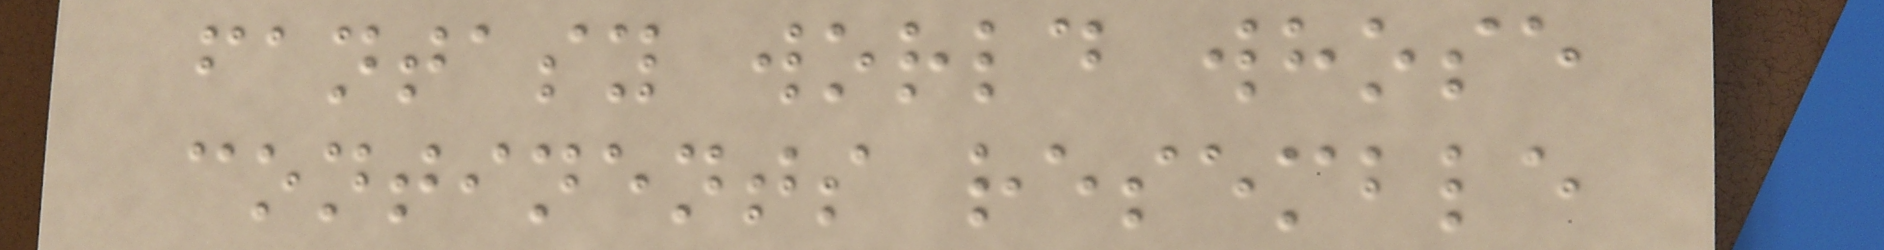fantasy world whose
continents resemble
